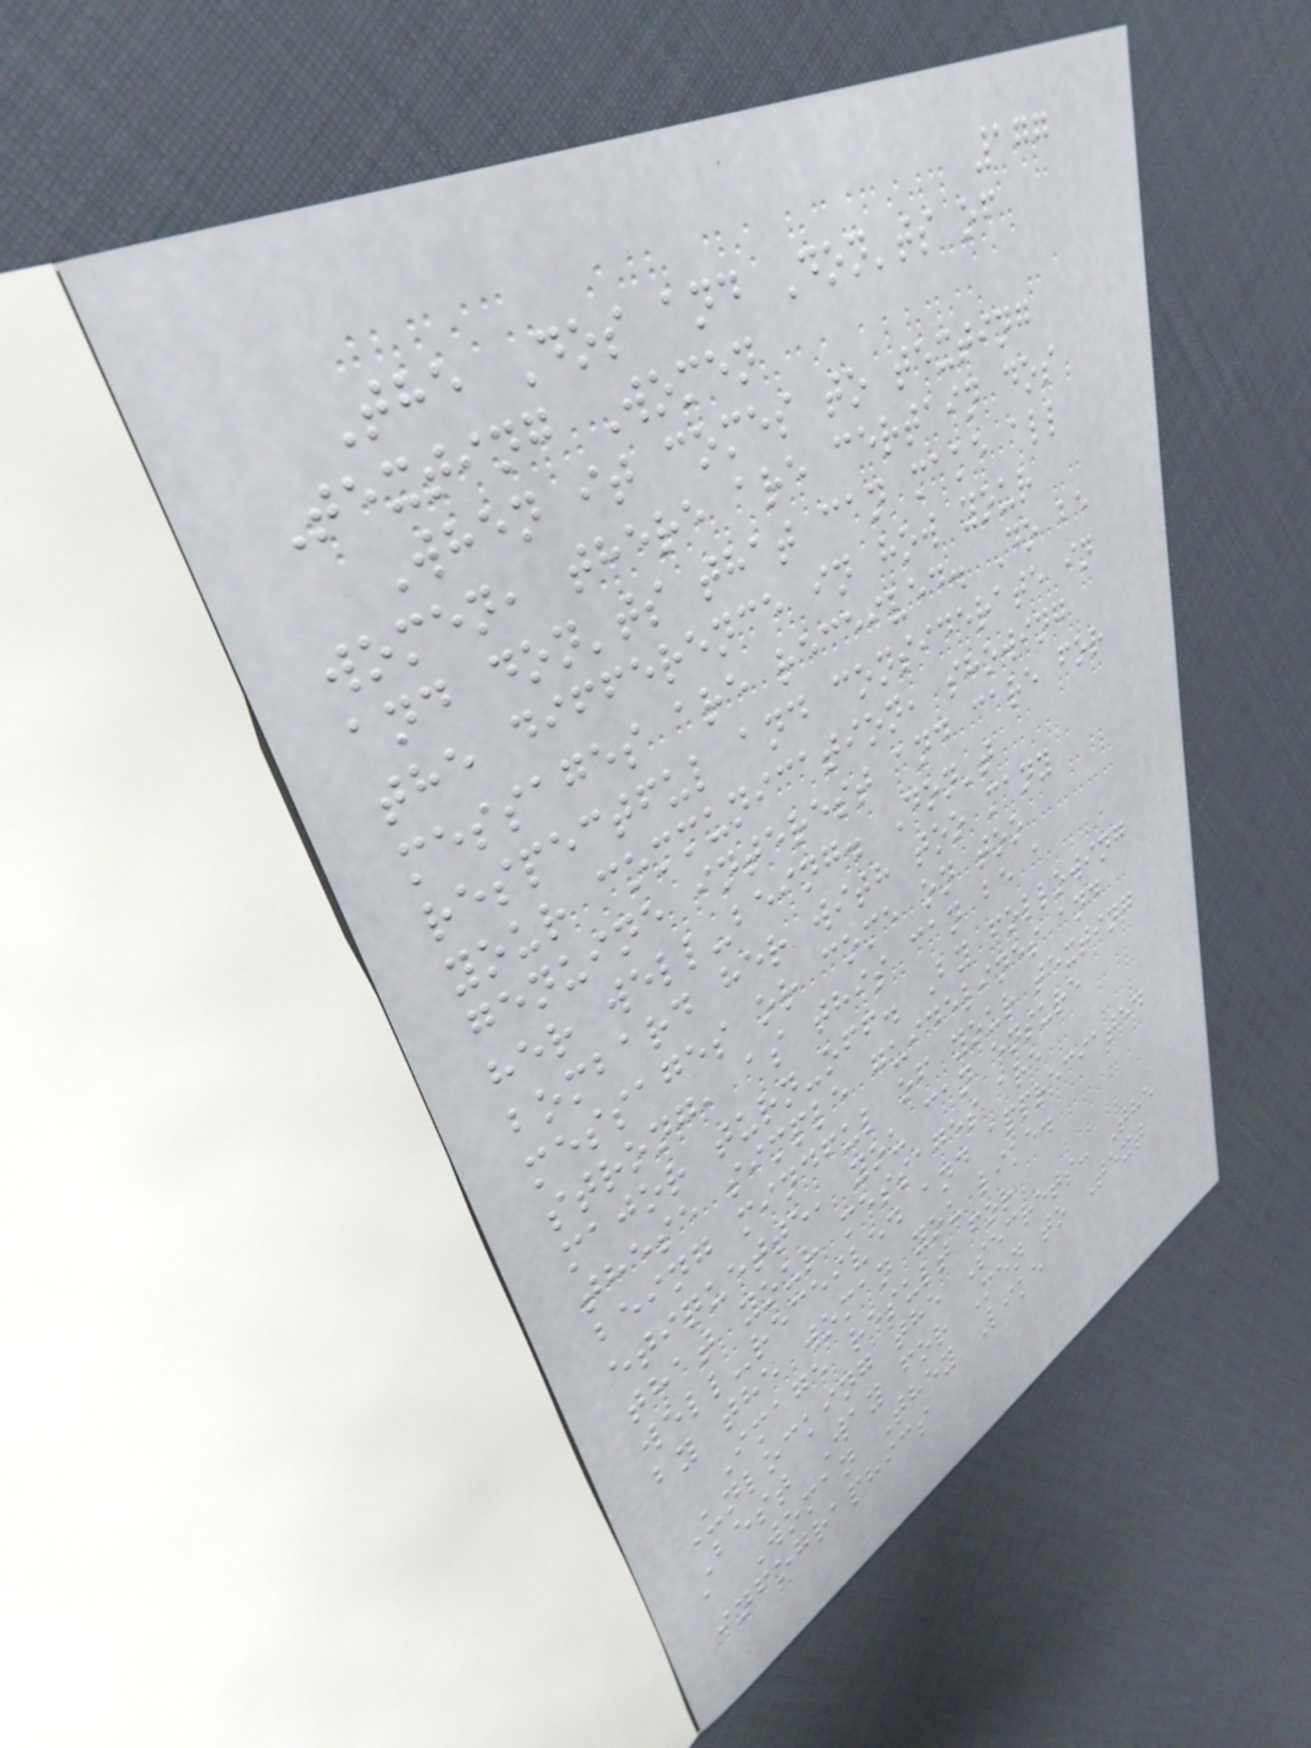177
The Dos and Don'ts of
Texting Women
When it comes to texting
women, there are certain dos
and don'ts that can make all
the difference in how your
messages are received. Do be
respectful and considerate in
your communication, showing
genuine interest and care for
her well-being. Don't
bombard her with too many
messages or come on too
strong, as this can be a
major turn-off. By following
these simple guidelines and
being mindful of your texting
etiquette, you can ensure
that your messages are
well-received and appreciated
by the woman you like.
Image result for
Unlocking the Secrets: The
Best Way for Men to Text
a Woman They Like
infographics
